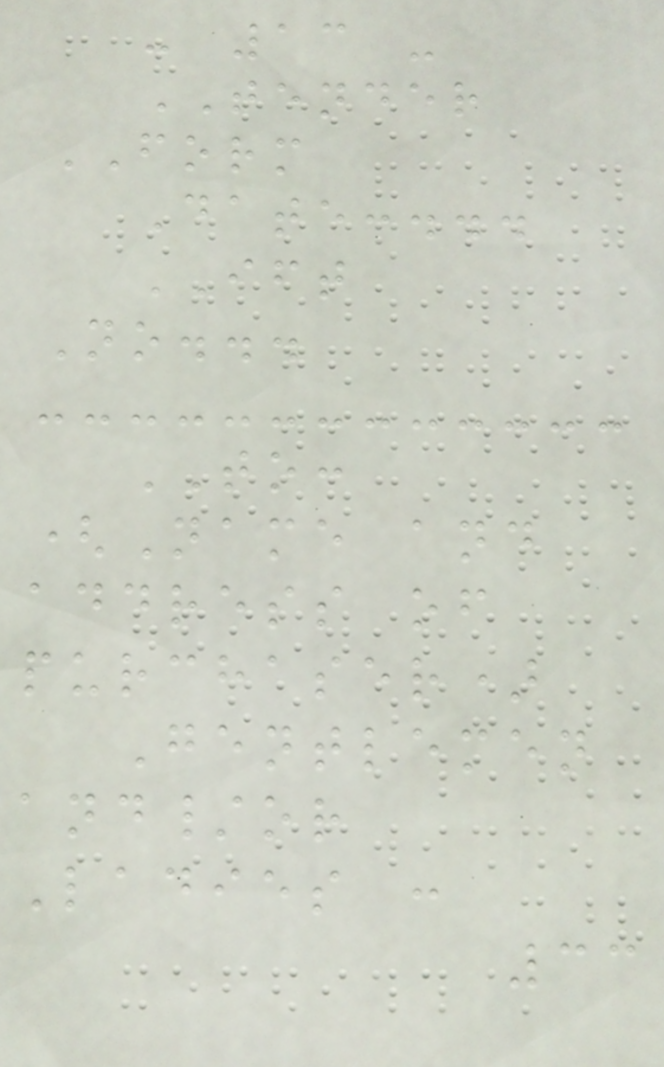- 13 -
TENDER
FORM
Date:...
IFT
No...
TO:
(Name and
address of
purchaser)
Gentlemen
and/or
Ladies :
33
